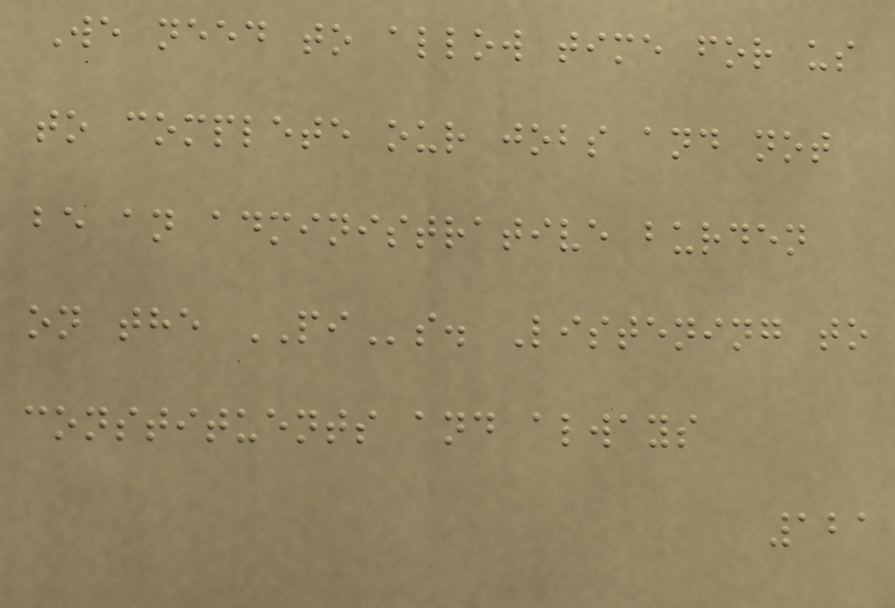We need to allow time for us
to complete our jobs and not
be an administrative burden
on the PIs. Listening to
constituents and always
121
